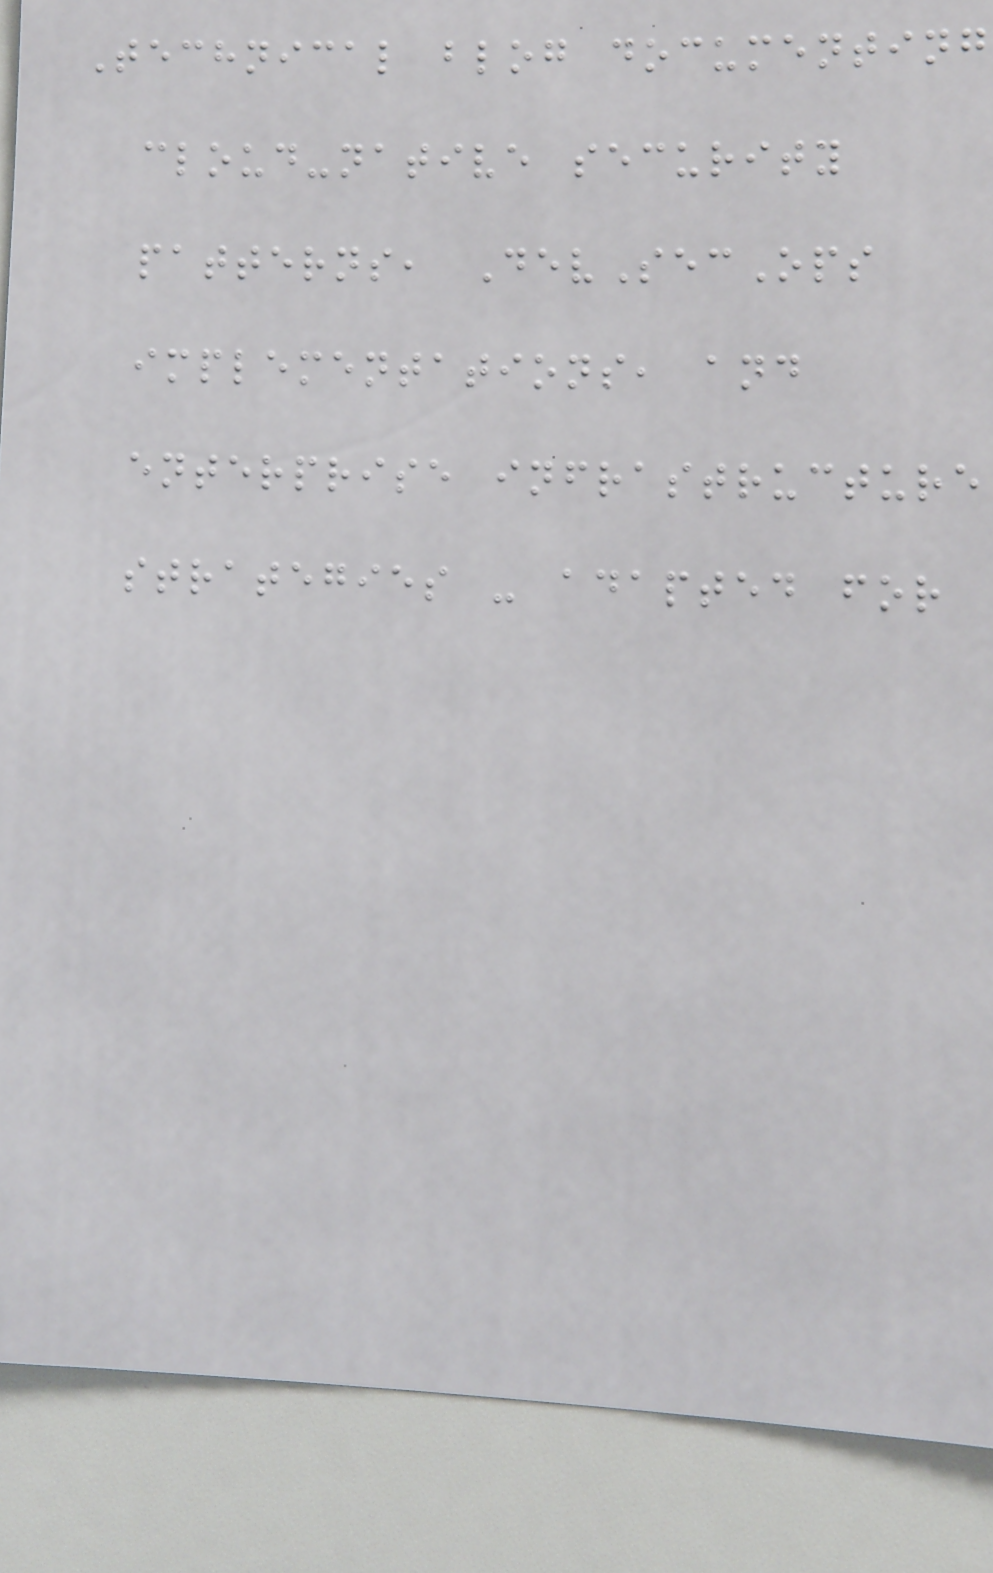Technical blog documenting
cloud-native security
patterns, DevSecOps
implementations, and
enterprise infrastructure
strategies - adapted for
